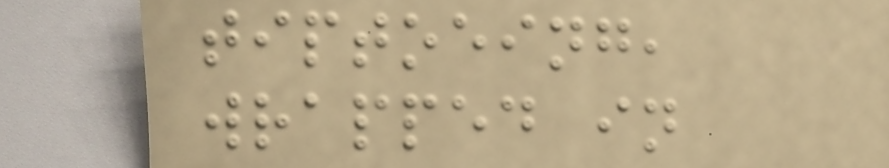tiptoeing,
wrapped in
